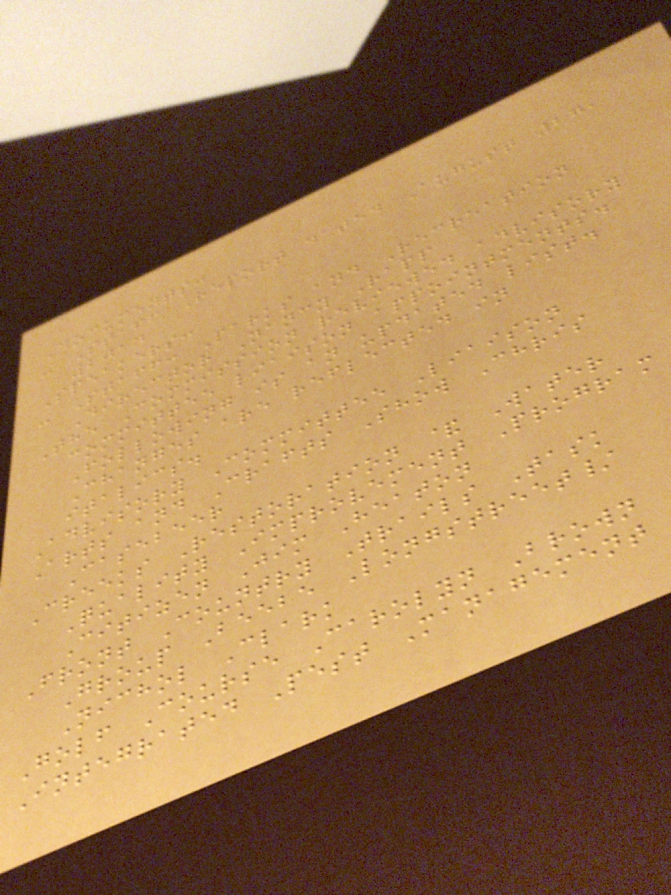Documents:
- Staff Report dated August 27,
2014
Speakers:
- Staff: Parks and Recreation
Director Nancy Rapp
The Commission reviewed advisory
committee liaison appointments.
Following is an updated list.
Changes are reflected in
italics.
Advisory Committee Liaison
Arts and Crafts Show Chris
Casebeer
Creeks Restoration & Water
Quality Improvement Program
Citizen Jim Heaton
Front Country Trails Task
Group Beebe Longstreet/
Nichol Clark
Golf Course Carolyn Brown
Integrated Pest Management
